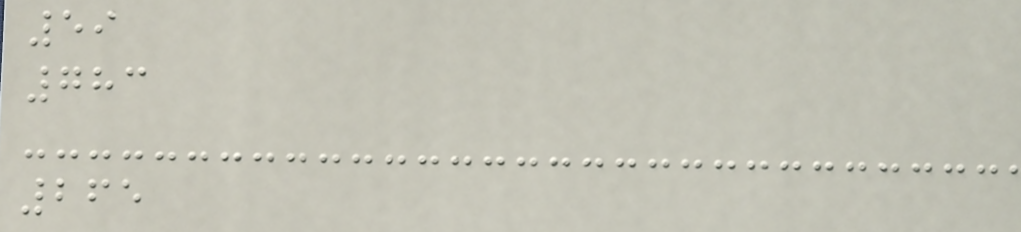59
783
265
